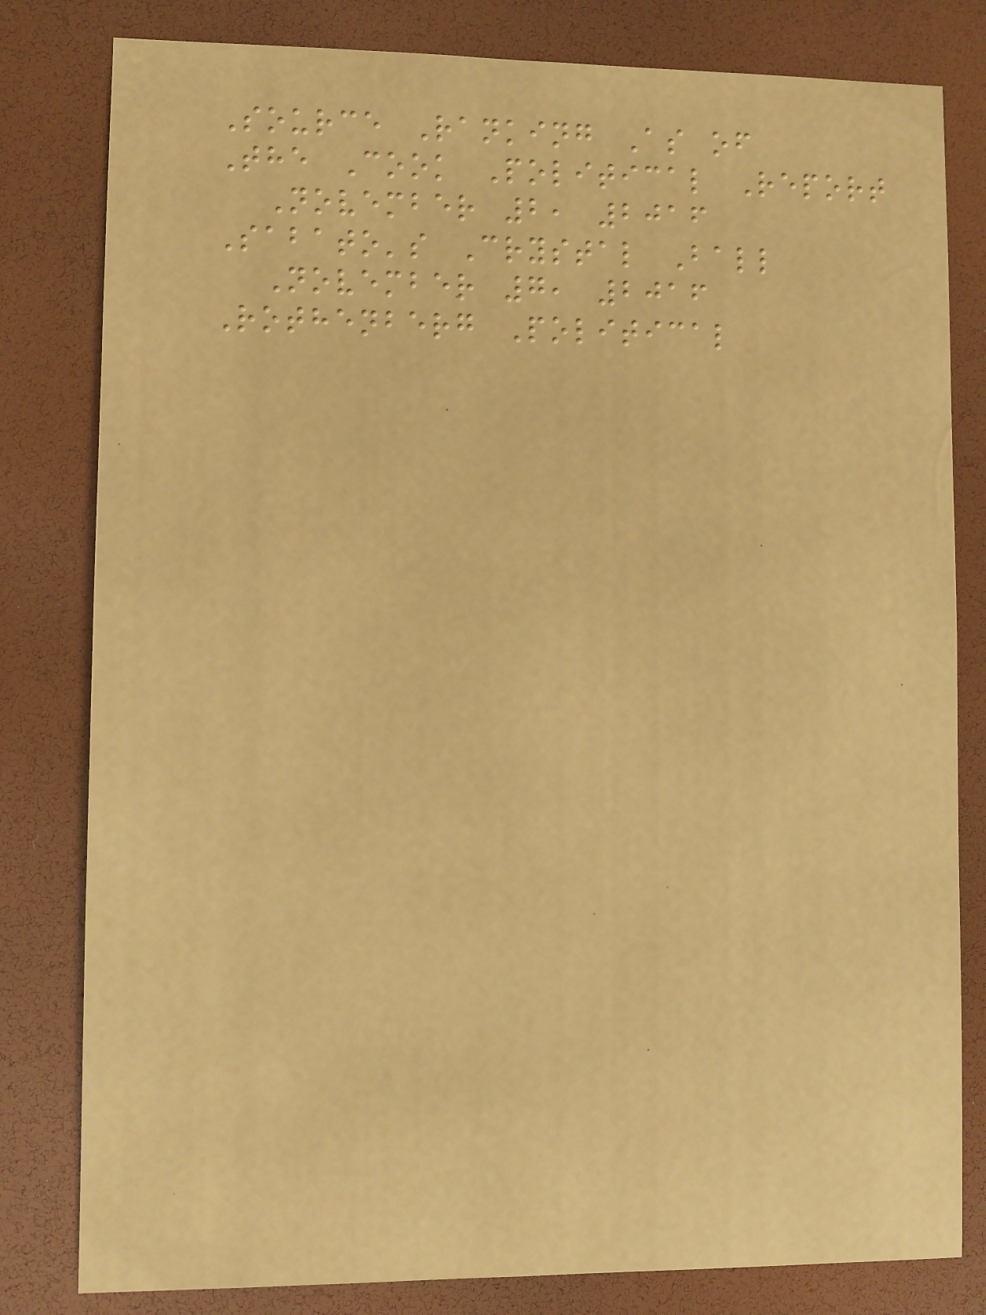Source Ranking As of
The Cook Political Report
November 2, 2016
Sabato's Crystal Ball
November 7, 2016
Rothenberg Political
